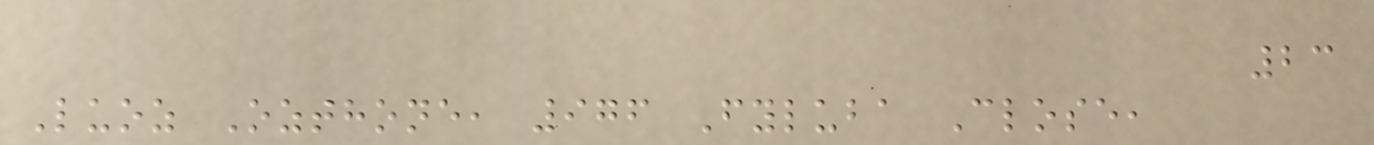23
Luoz Ozthone, 976 Fyluba Close,
